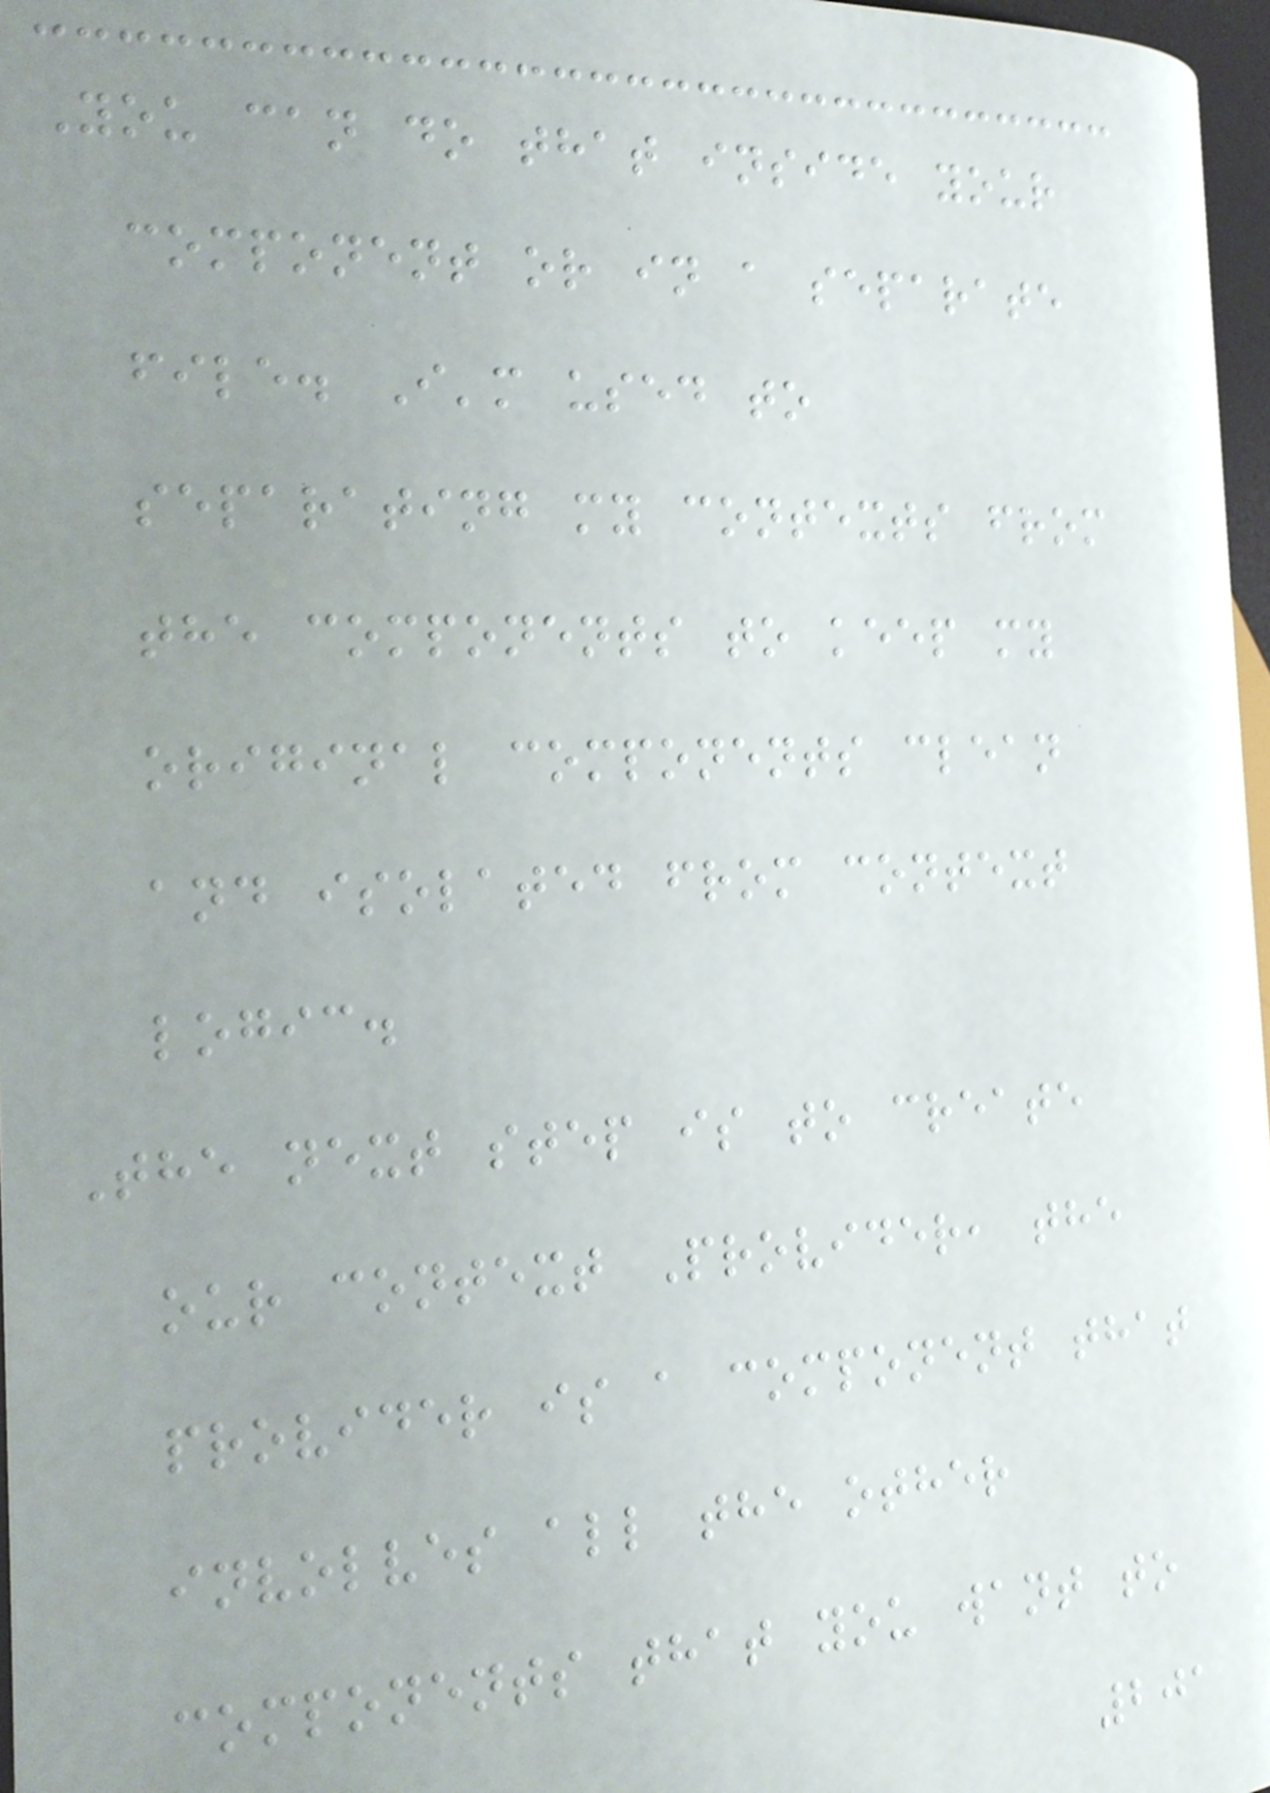You can do that inside your
component or in a separate
file. I'm used to
separating my contexts from
the components to keep my
original components clean
and isolated from context
logic.
The next step is to create
our context Provider, the
provider is a component that
involves all the other
components that you want to
201
